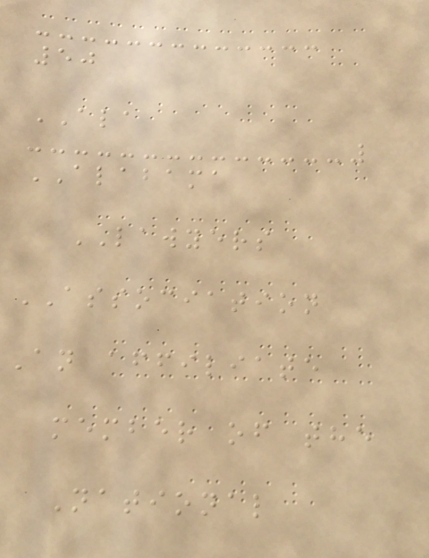50
ALA
ALABAMA
LAWYERS
ASSOCIATION
An affiliate
member of the
National
